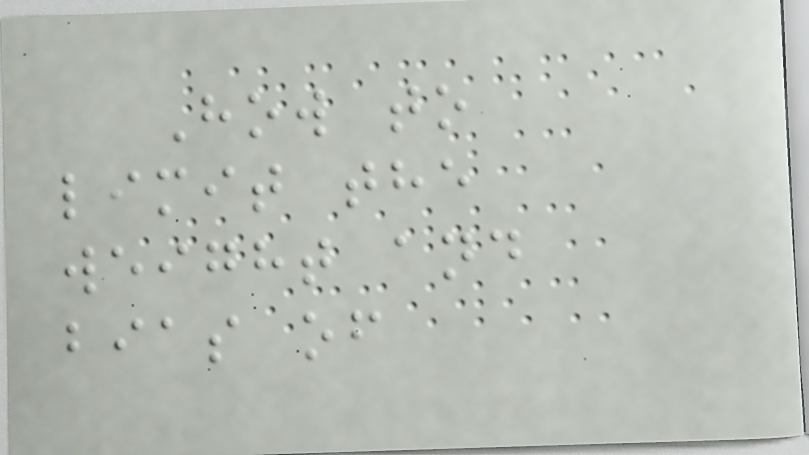How to
limit the
weight and
bias of
